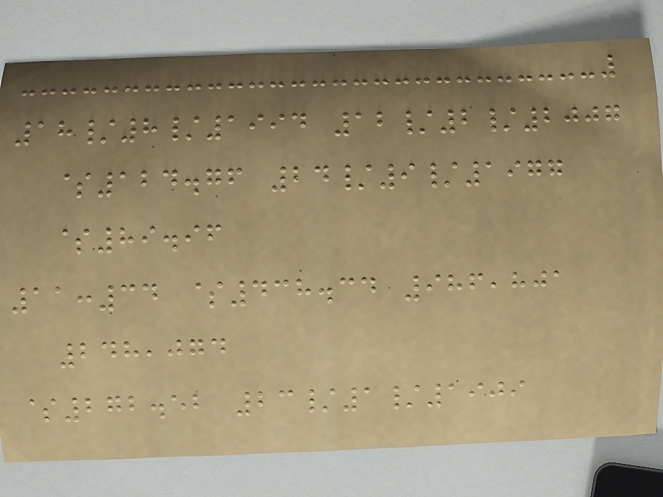18/8/1994 12/2/2007
$124.76 24/9/1977
$89.96
11:34 $438.34 986,801
248,074
$272.52 23/1/1909
